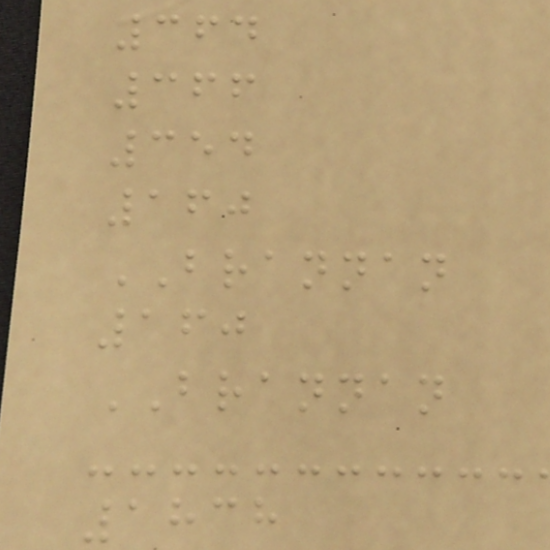364
366
354
160
BRANNAN
160
BRANNAN
1838
